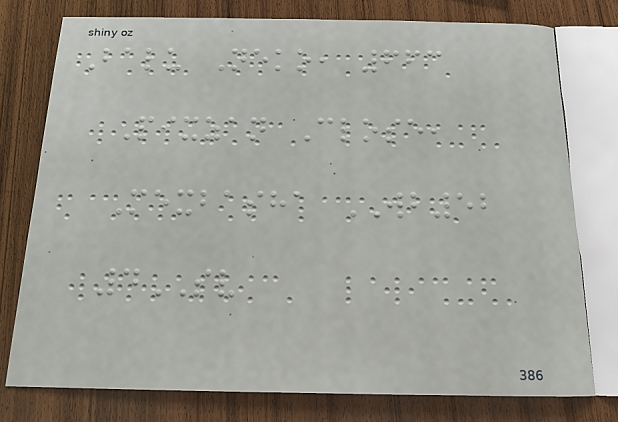Balu Neko, 663
Pixzan Close,
Mexbasha WB52
4SV
